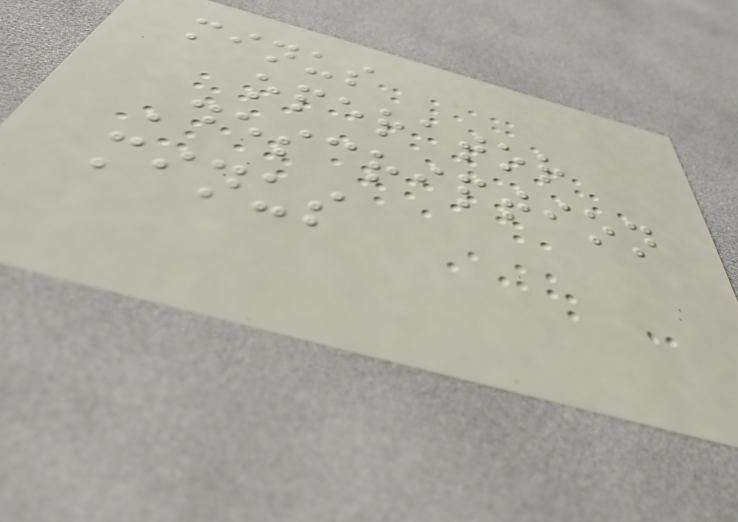minus
operator
Description
minus
